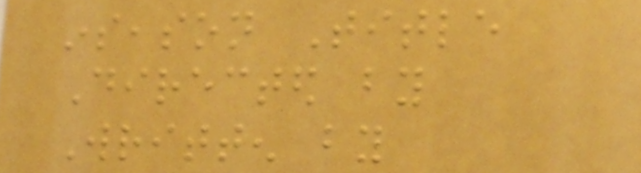inseason Title
Directed by
Written by
